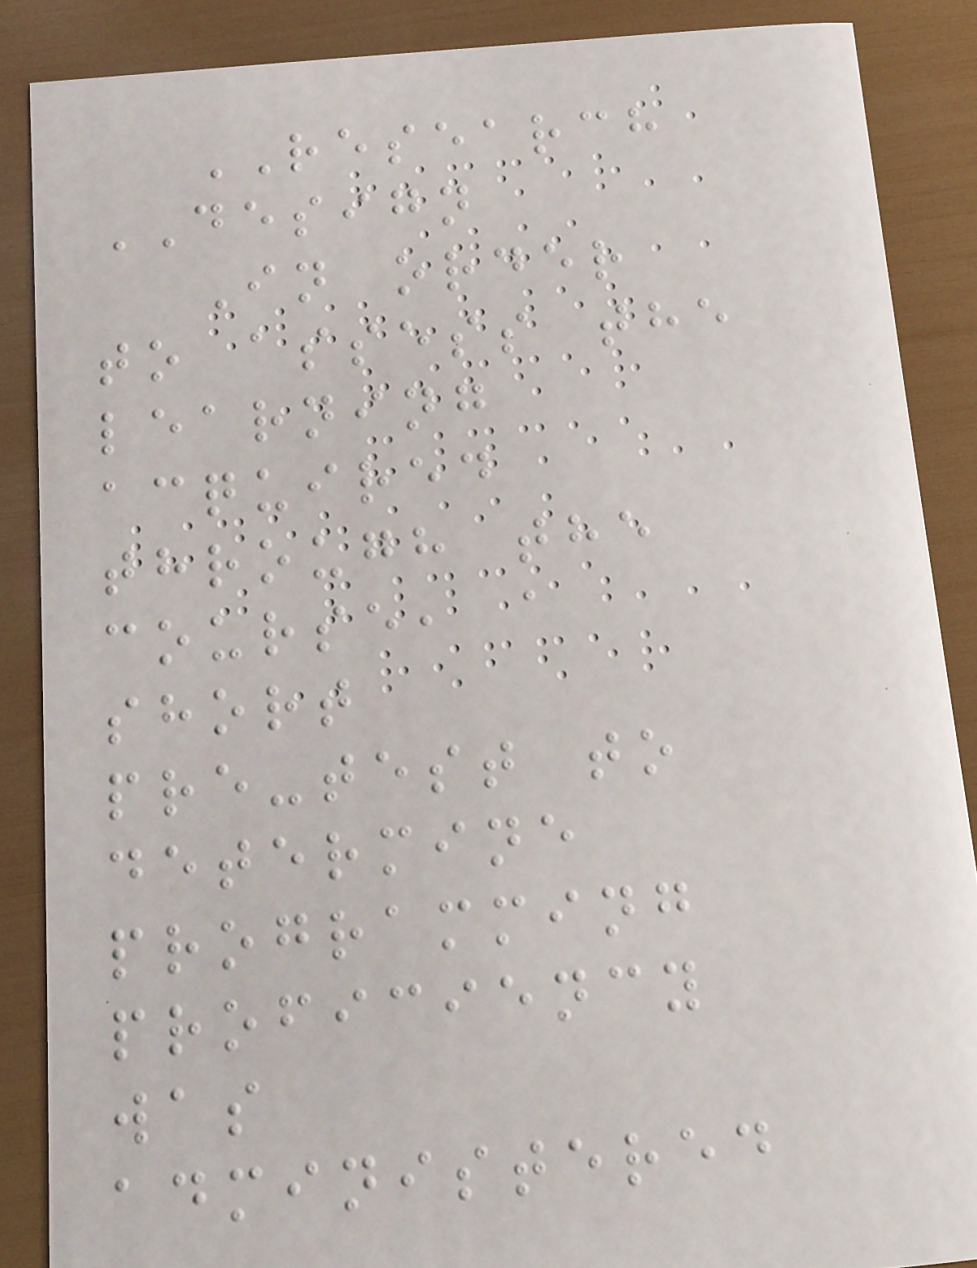RESEARCH
DESIGN
In order
to assess the
learning
acquired
through the
course, a
short
pre-test to
determine
programming
proficiency
was
administered
